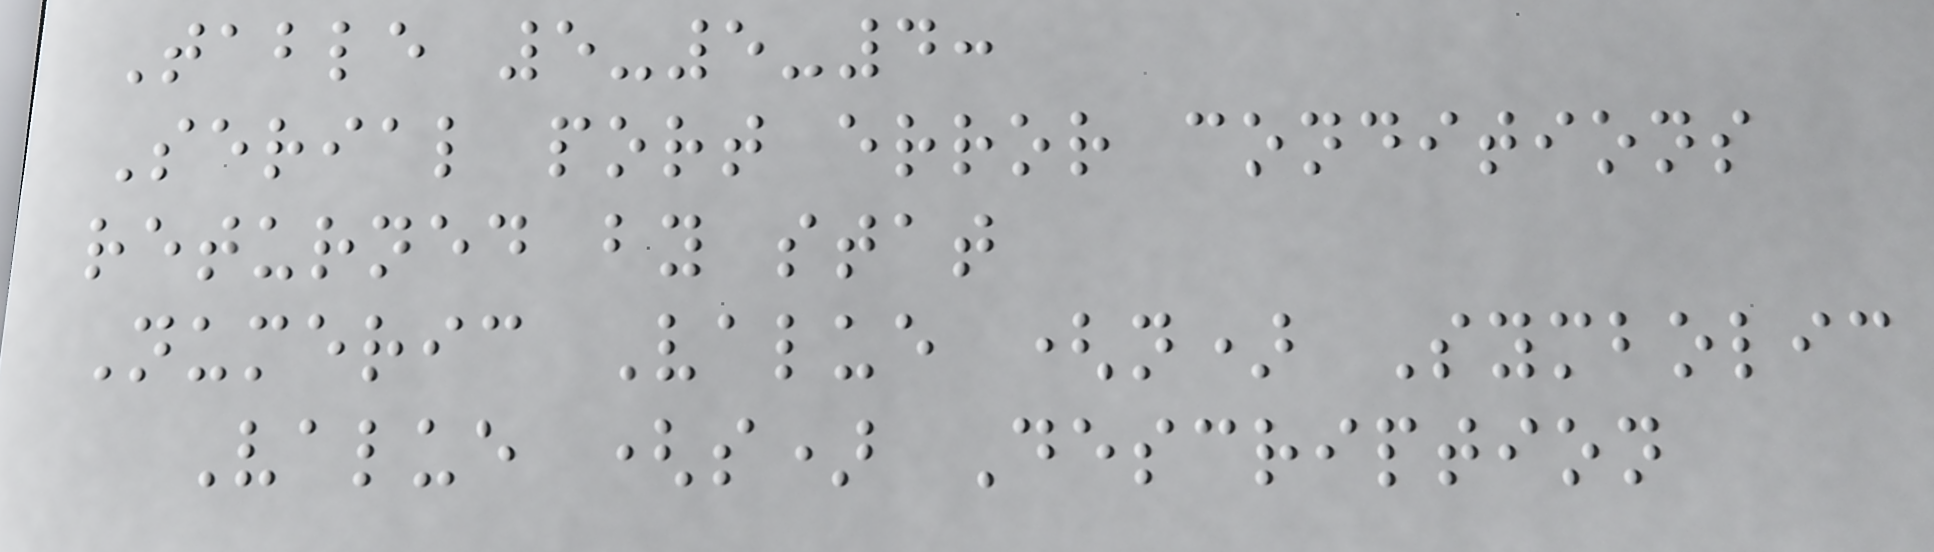Table 5-5-4:
Serial port error conditions
returned by stat
Numeric Value (n) Symbolic
Value (s) Description
